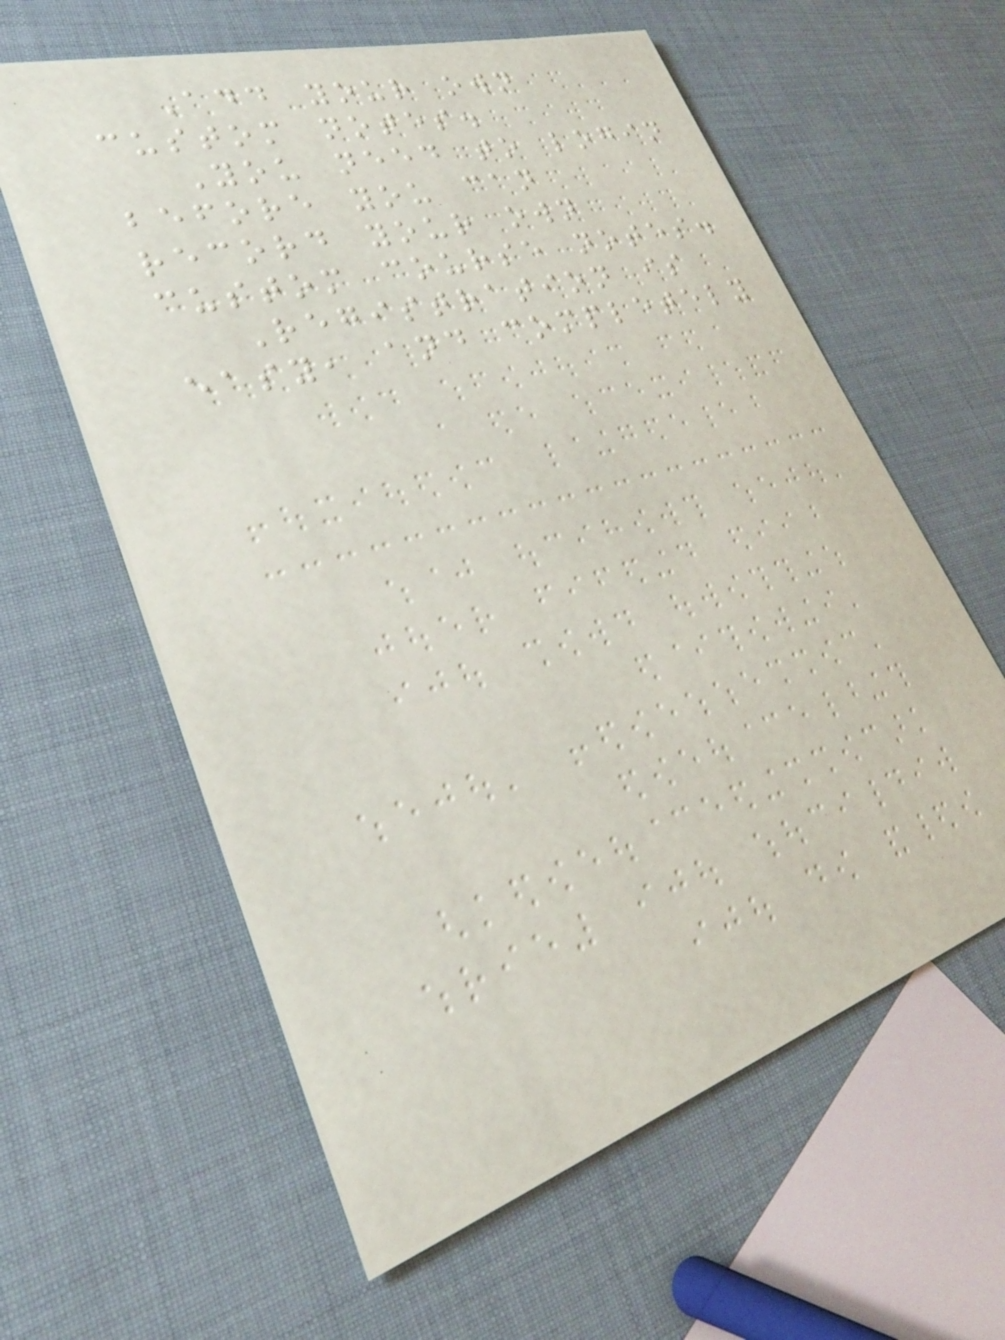Add your own
custom notes.
You need to login
before you can
record your own
custom course notes.
Registration is
easy, and completely
